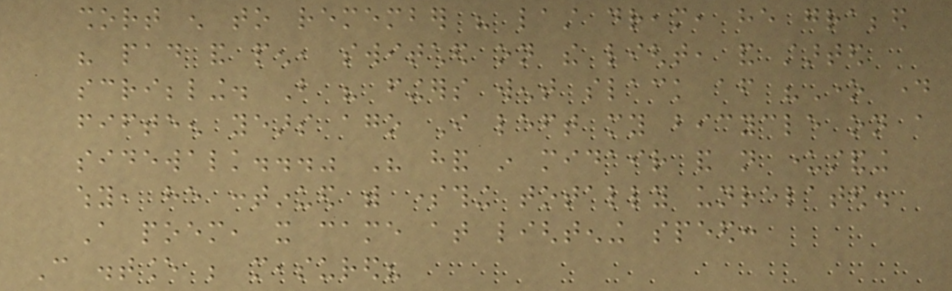short enough to remember his last dream, he grabbed
his pad and pen, switched on the light, and started
scribbling. But his fingers went slack after "One day
fifteen years ago I left my bicycle on a
sidewalk..." His hand in midair and not understanding
why, he continued with something totally unrelated.
A poem, it came at lightening speed:
Can distance be measured?
